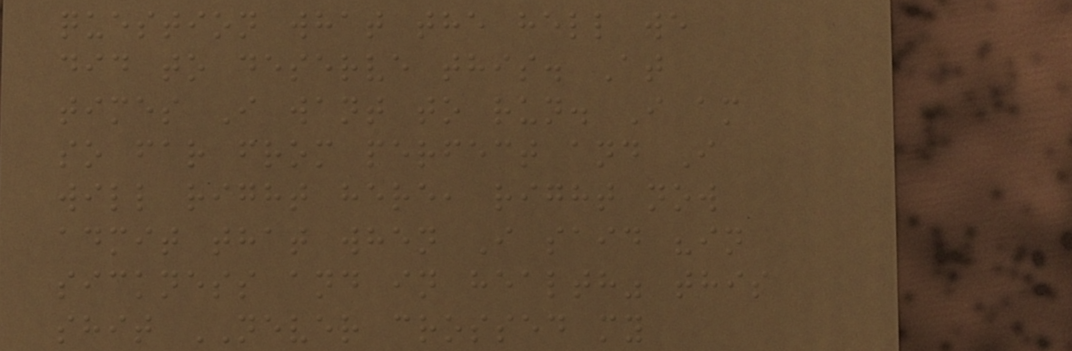question what the hell we
did to deserve this. At
times I want to run. I am
so far from perfect and I
will right here, right now
admit that when I said "in
sickness and in health" this
shit NEVER crossed my
